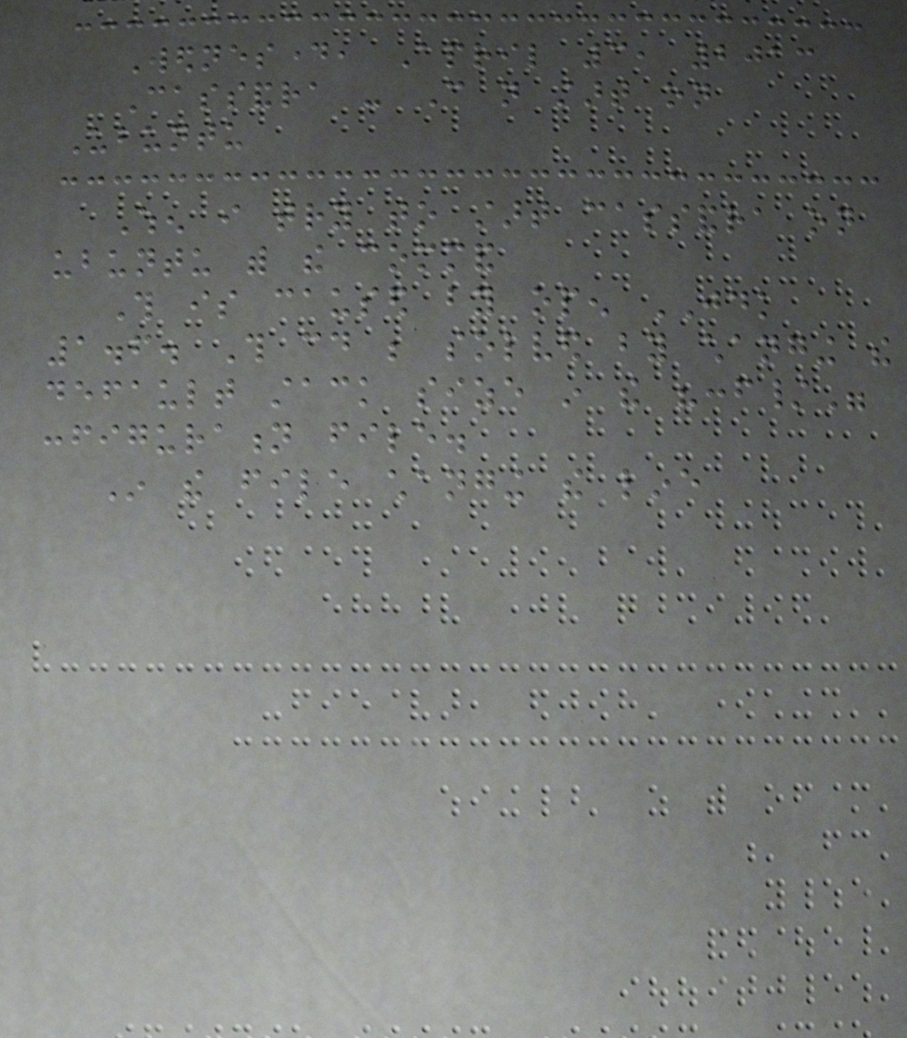Wednesday, April 3, 2013
Cassandra - Can not start on
Ubuntu
When i try to start cassandra on
ubuntu with the command
This is caused by open JDK
1.6. This could be solved by changing the
default stack size in the "conf/"
configuration file.
In the file changing the line
